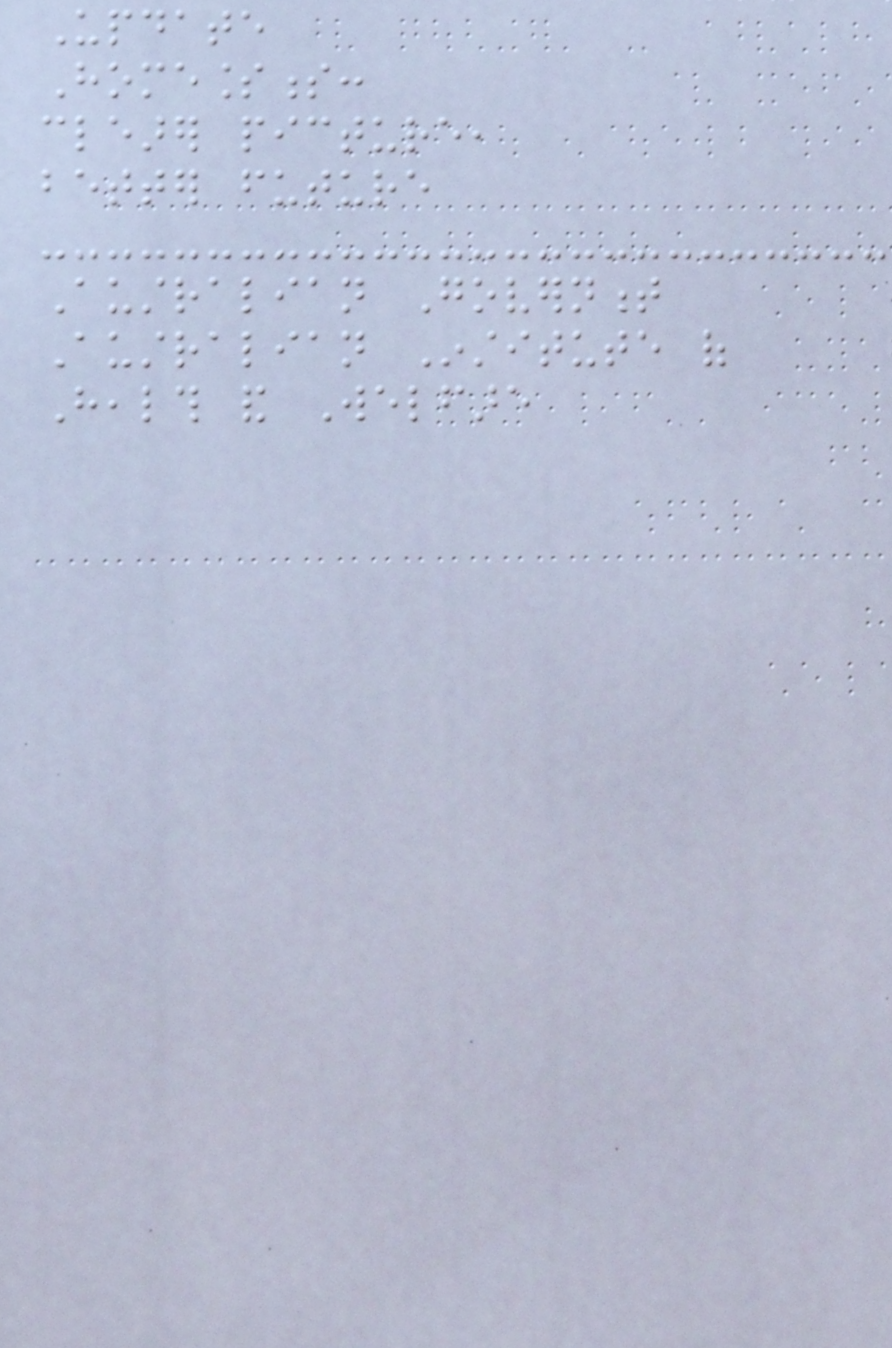Update
Homelessness:
clearer picture,
better future
Australian Government
Australian Institute of
Health and Welfare
